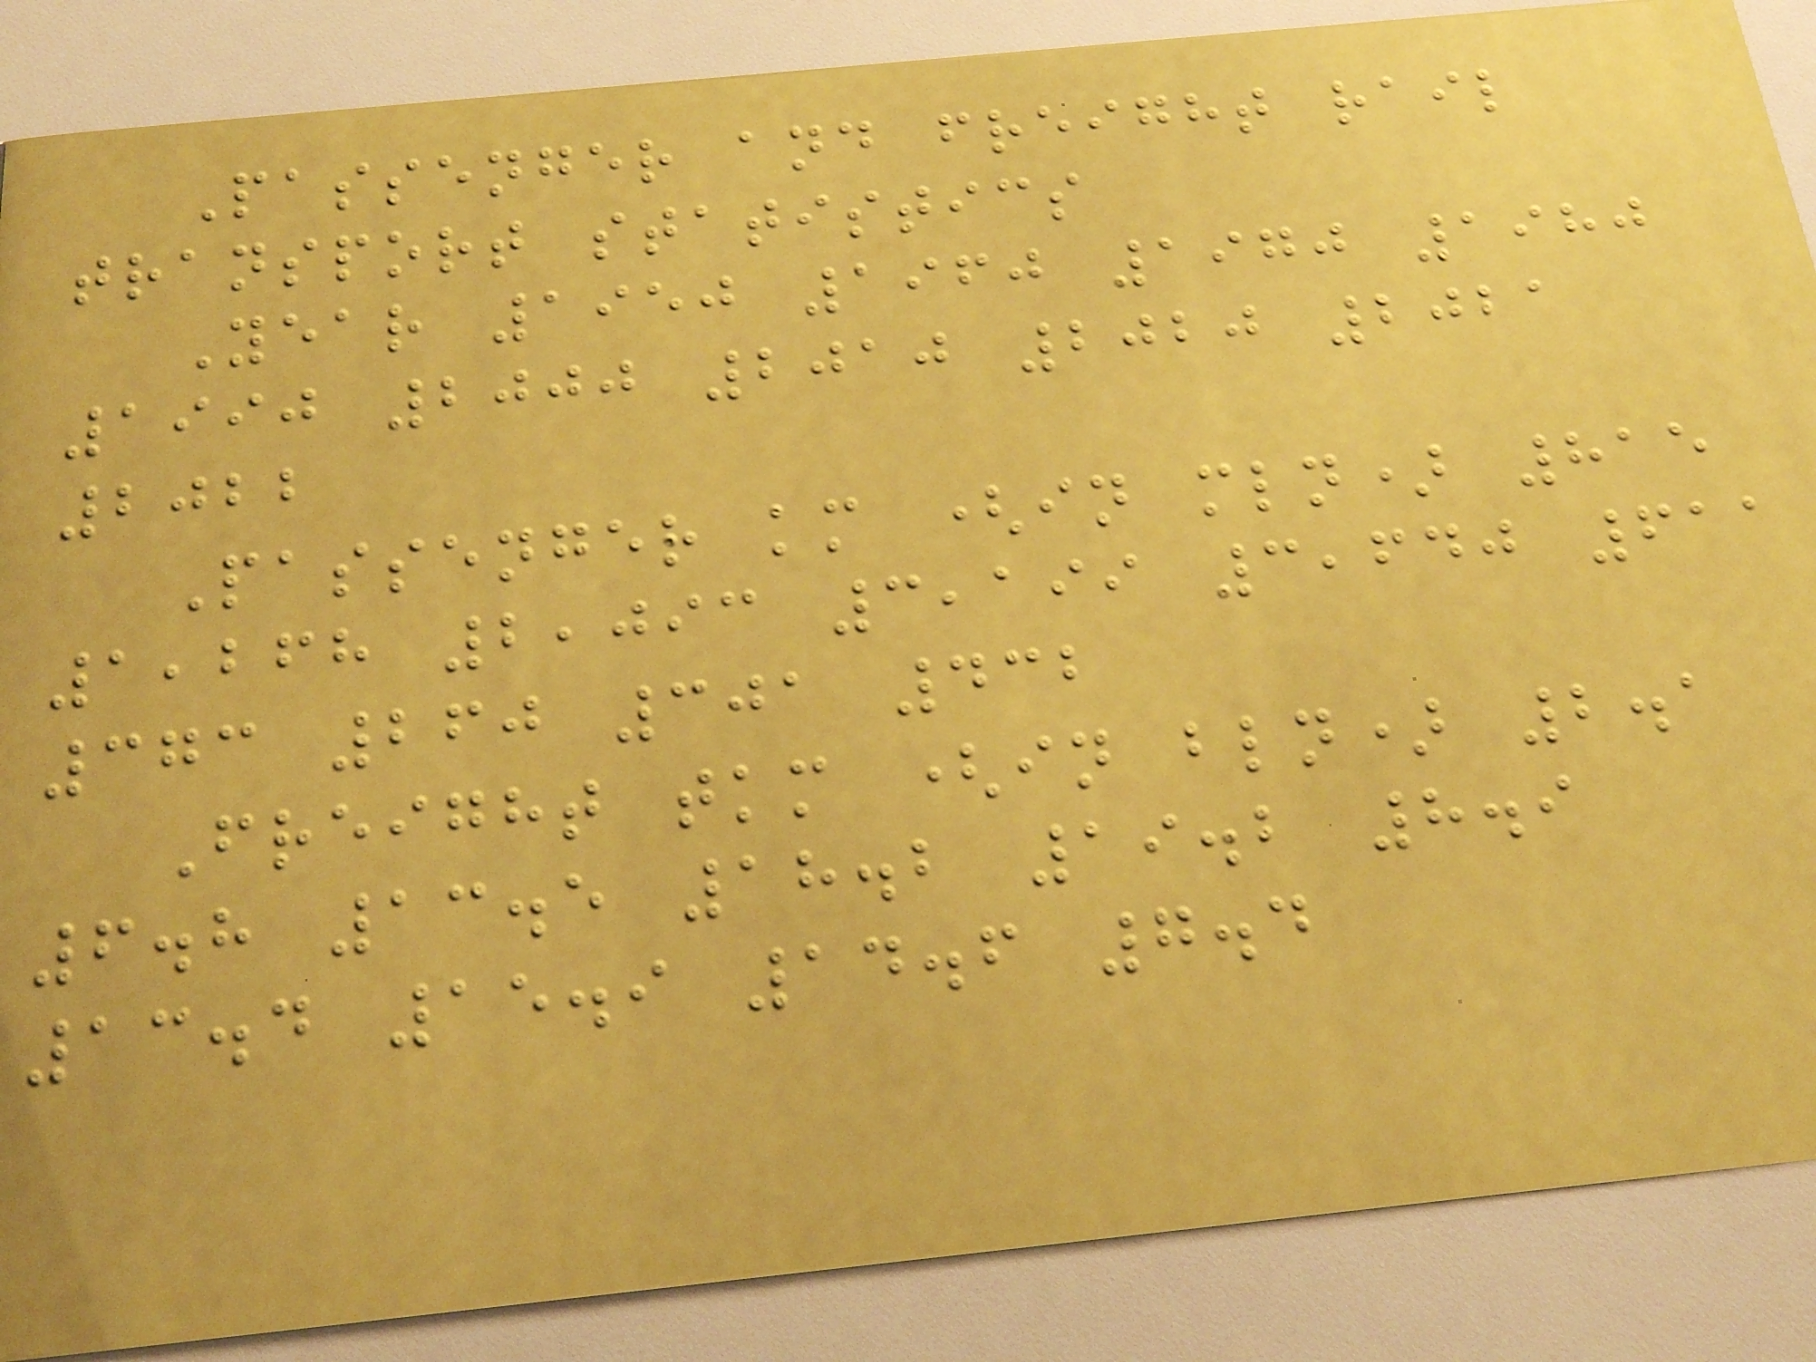Passenger and freight rail
transport statistics
Year 1950 1960 1970 1980
1990 2000 2010 2020 2021
2022
Passenger km (in mln) 815
1,268 2,093 3,199 3,640 611
373 260 301 432
Freight tkm (in bln) 2.1
6.8 13.5 18.2 19.2 8.9
13.4 15.9 14.6 7.4
